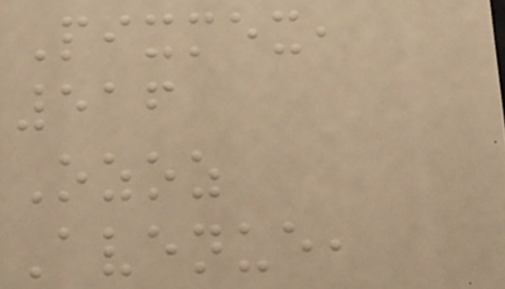Pixmex,
516
Ozoz
Avenue,
